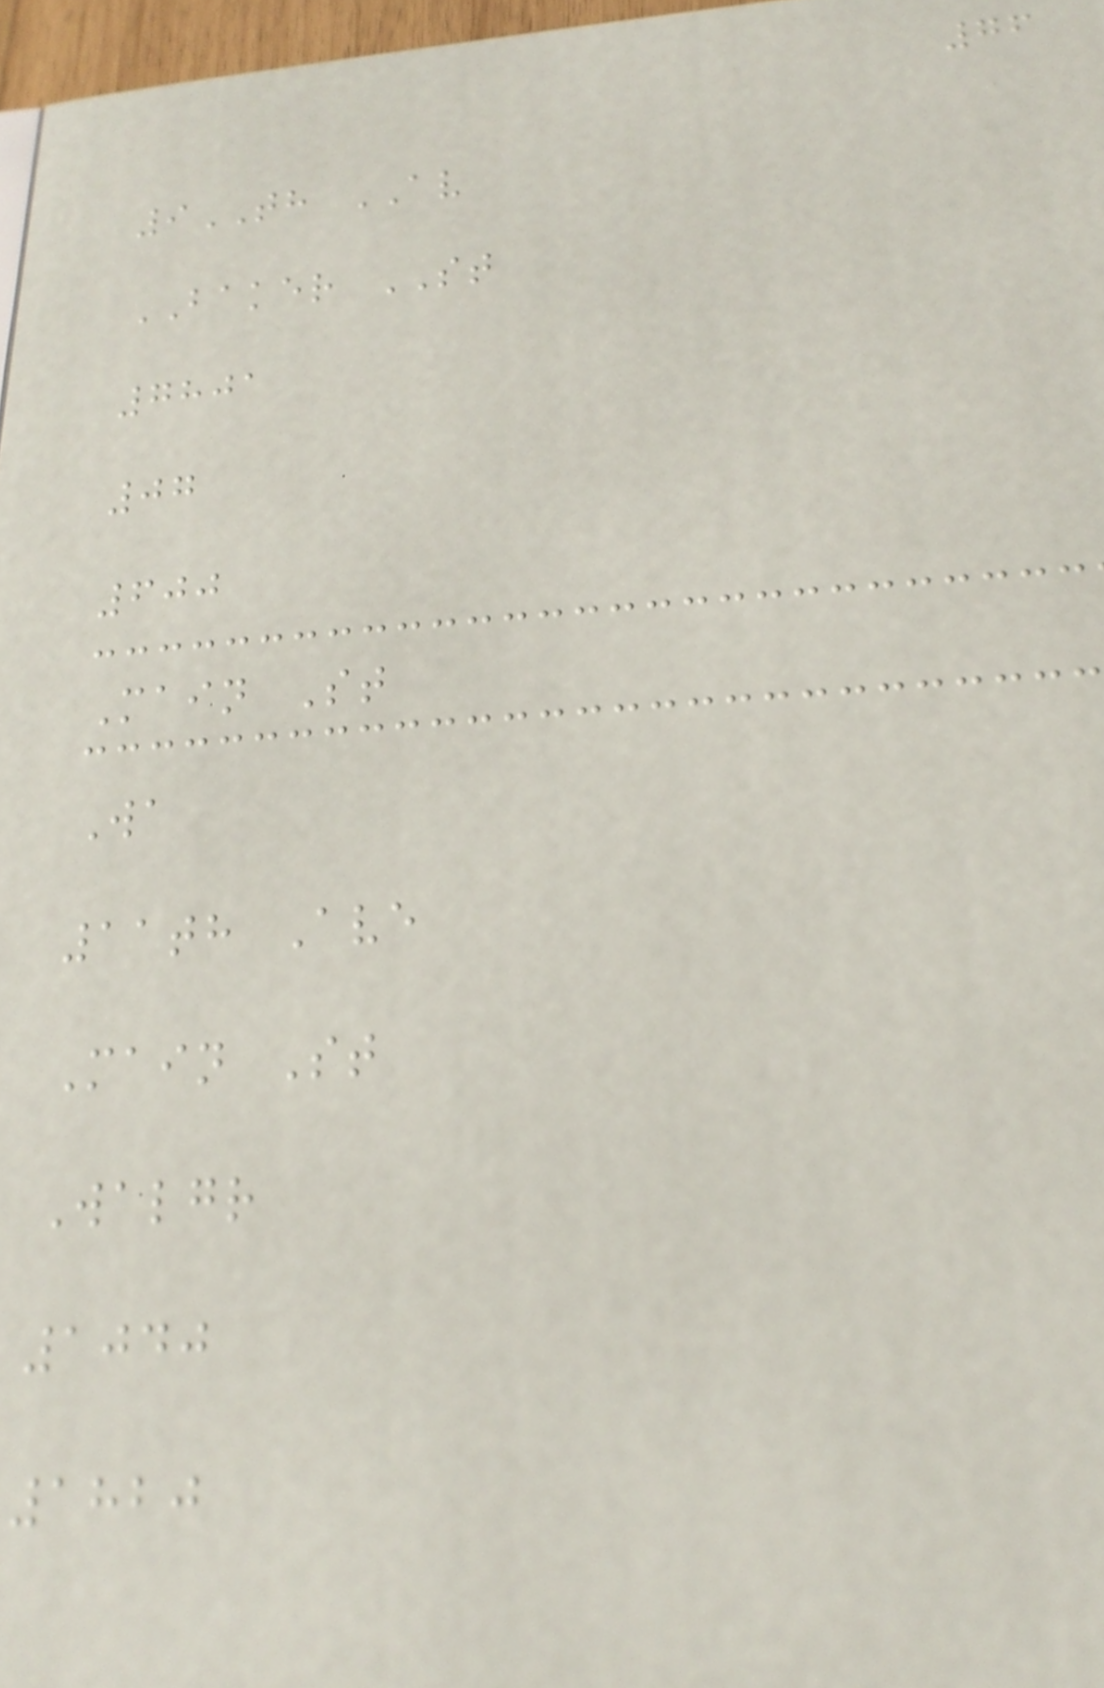76
9TH AV
BAKER ST
7801
07
600
Main St
Wa
11th Ave
Main St
Walgr
1040
1820
